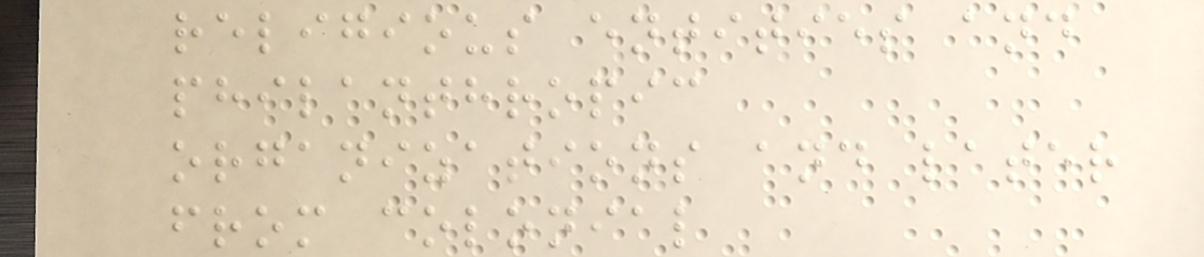religious entities and
philanthropic
organizations and later
from colonial
